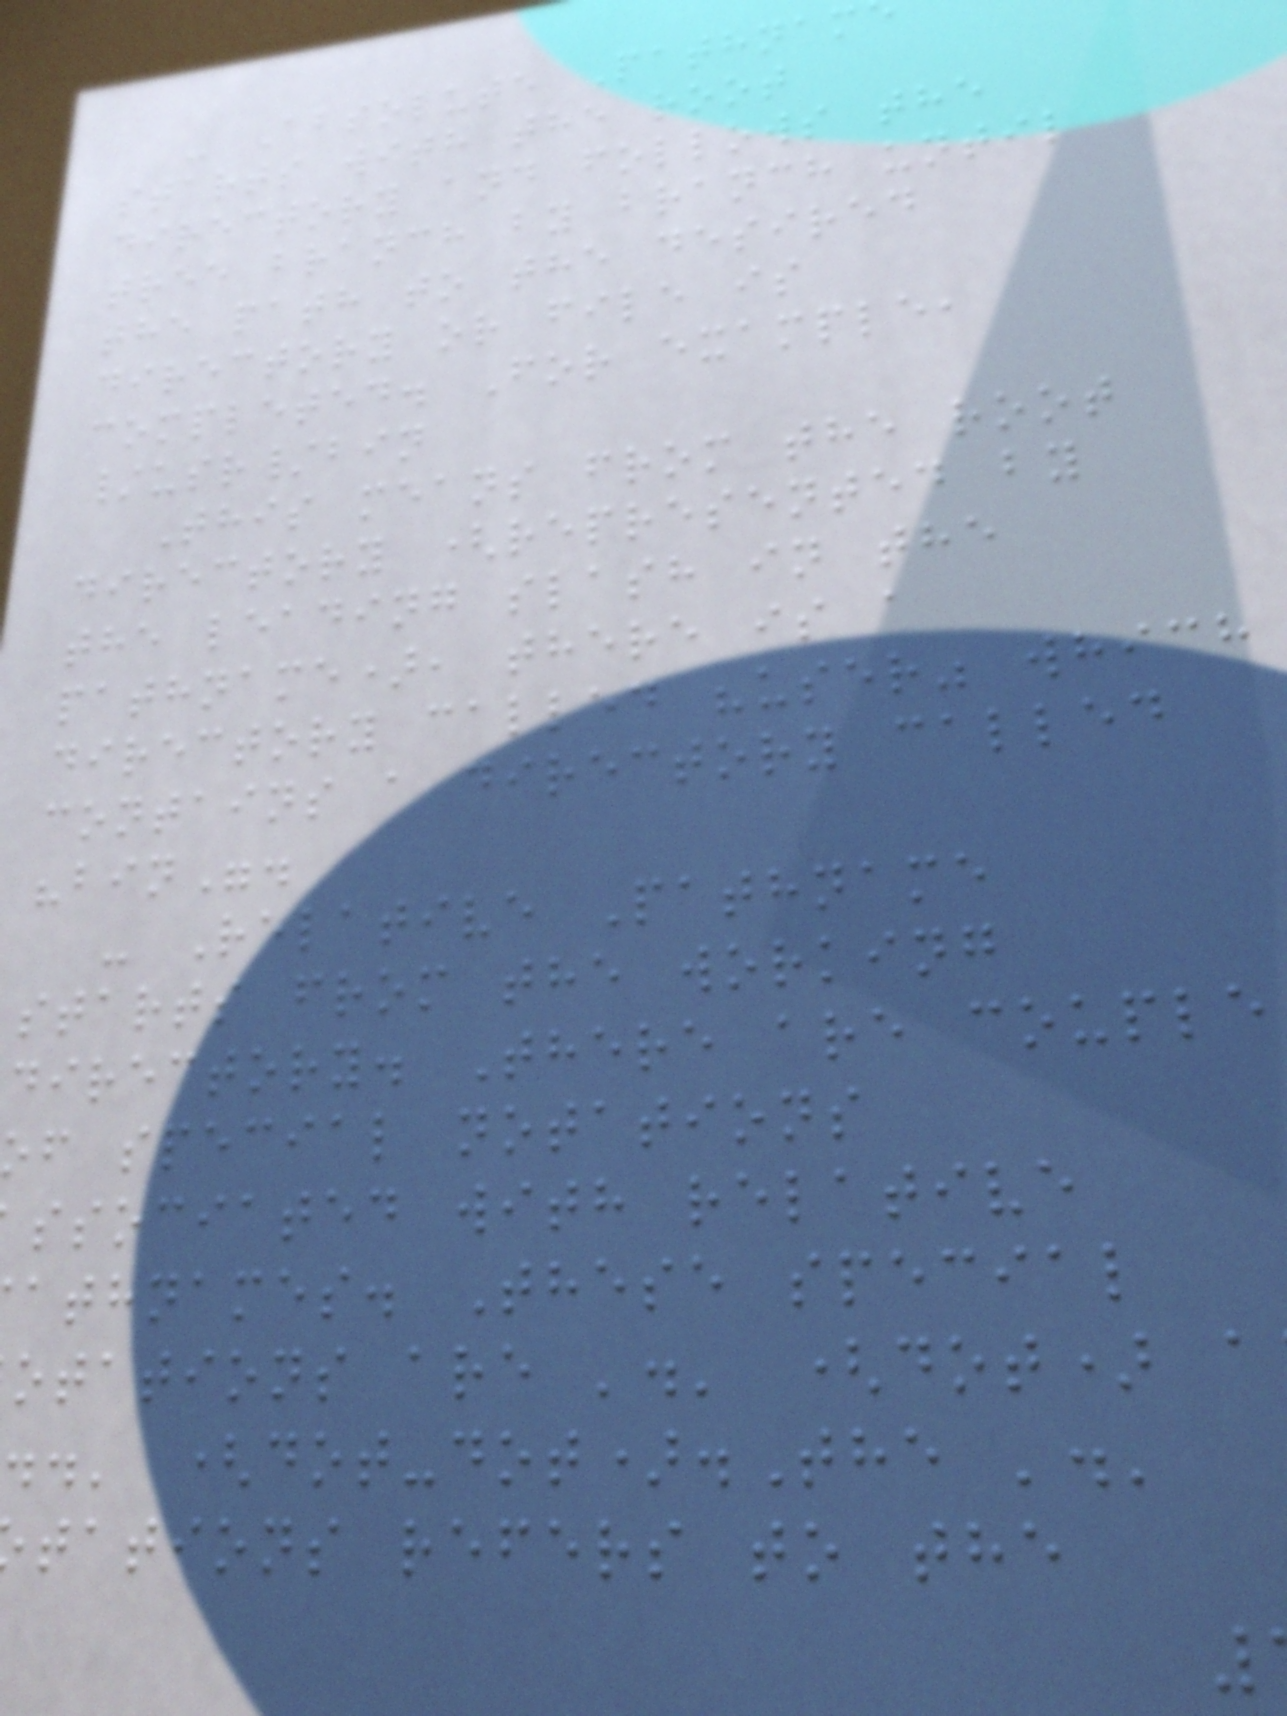- Absolute Pathnam
starts with the root
directory and follows the
tree branch by branch until
the path to the desired
directory or file is
completed. For example,
/usr/bin
This means from the root
directory (represented by
the leading slash in the
pathname), there is a
directory called "user" which
contains a directory called
"bin".
- Relative Pathname
starts from the working
directory. There are couple
of special notations
ssociated with relative
athnames. These special
otations are '.' (dot) a
..' (dot-dot).The '.'
tations refers to the
